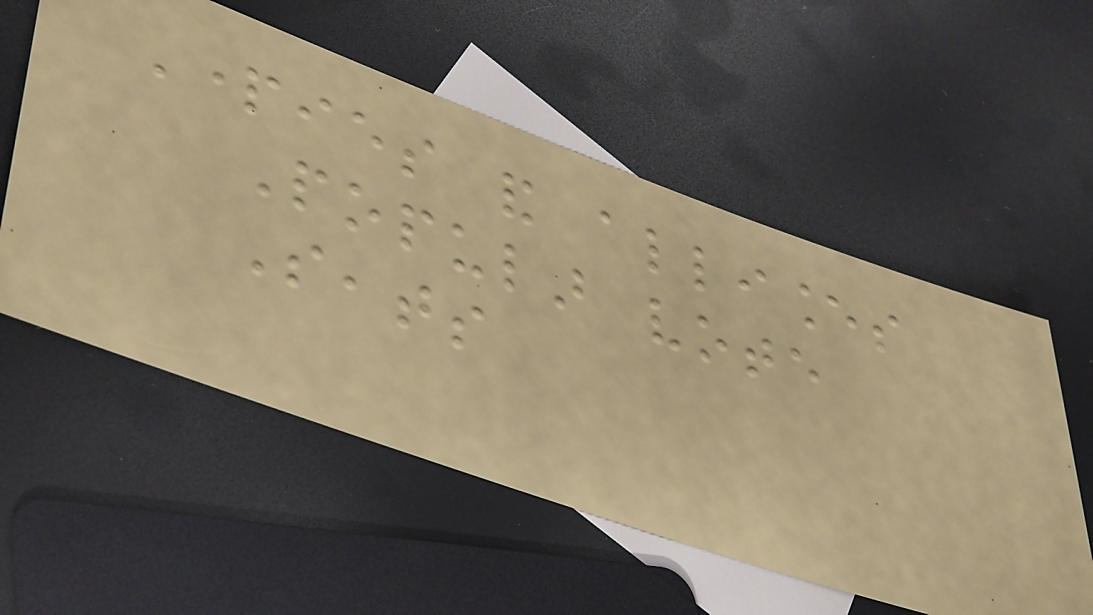Parties and alliances
Popular vote
Seats
